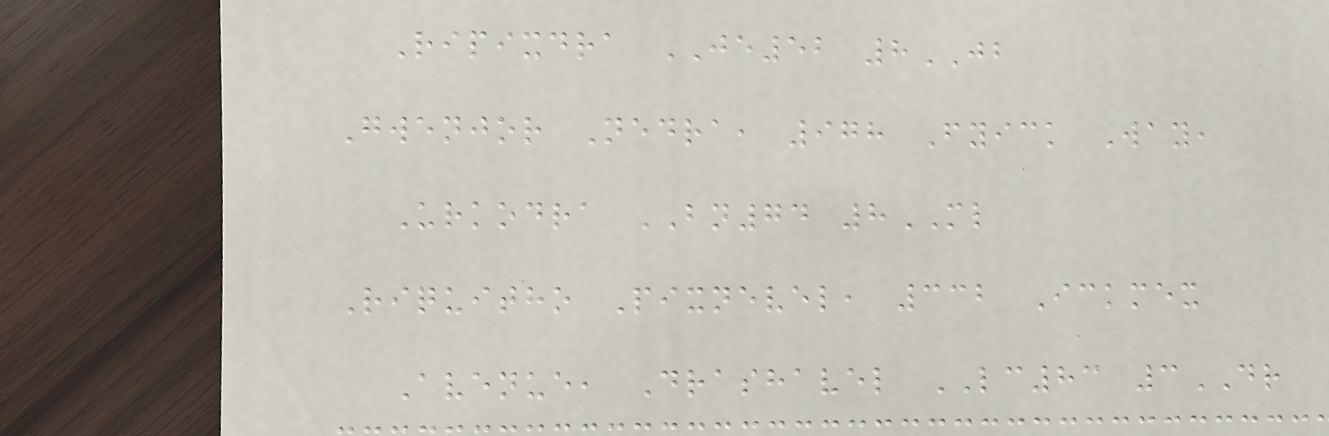Ripixdra JE52 8JB
Gwenjor Nedra, 978 Fyick Way,
Urkodra BN74 8ML
Riquitho Pixnevel, 332 Ickmex
Avenue, Drashavel LC83 3DR
